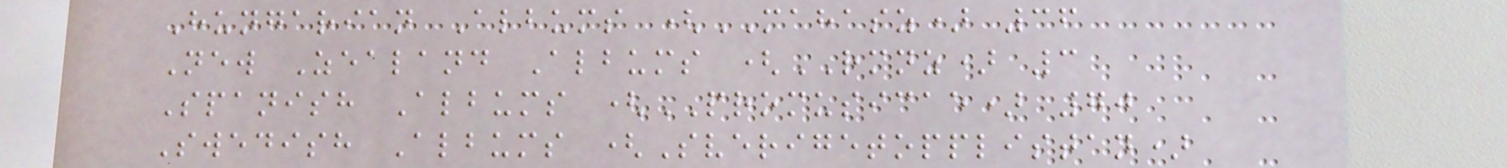Hungarian Albums (MAHASZ) 36
New Zealand Albums (RMNZ) 3
Spanish Albums (PROMUSICAE) 70
Swedish Albums (Sverigetopplistan)
